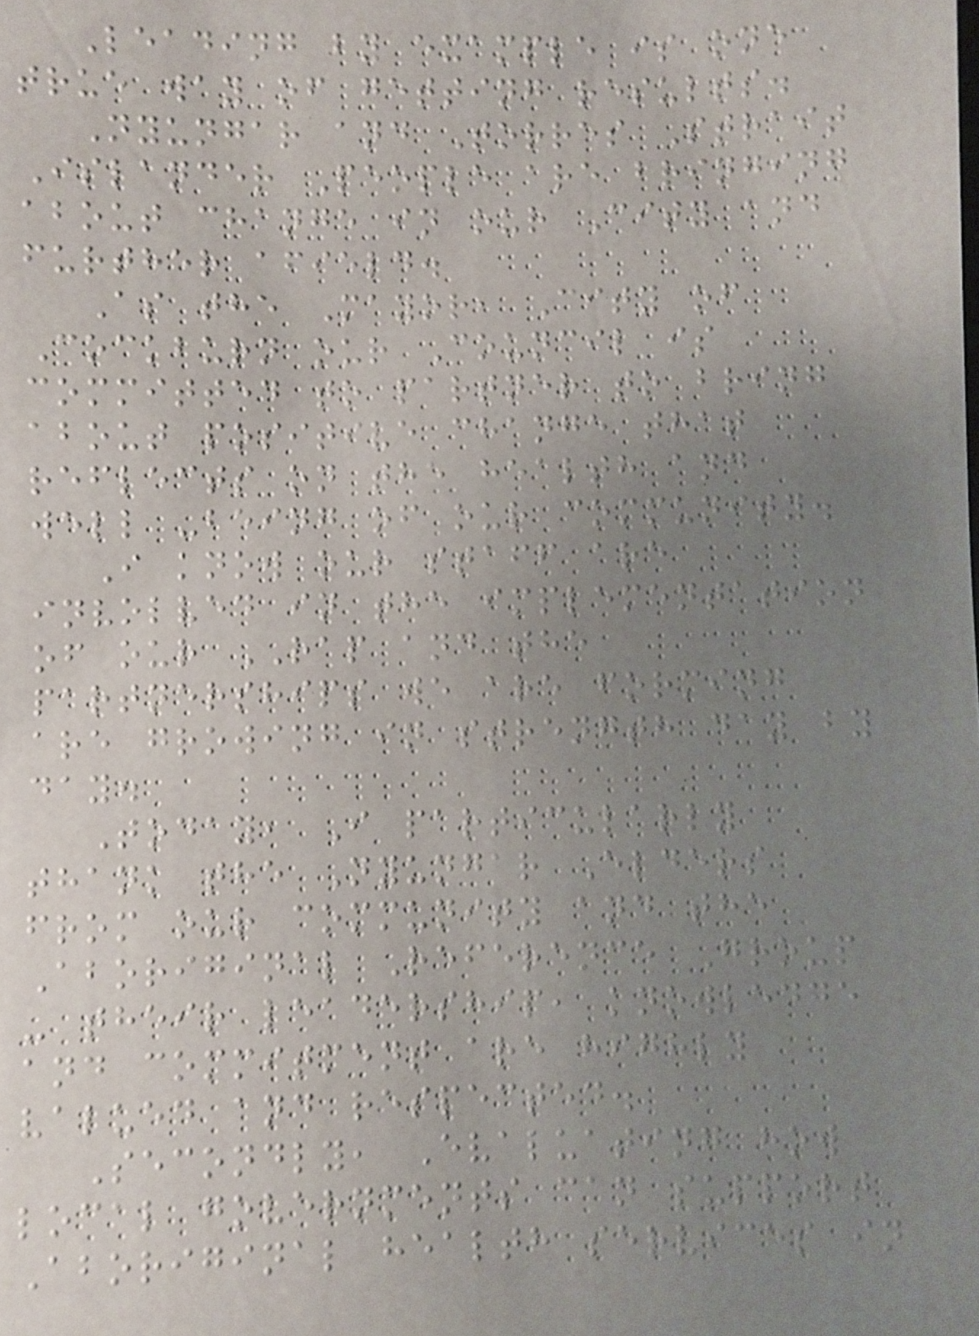Leading by example is one
true way of getting results.
Nyungar and Torres Strait
Islander People are bringing
about change in our City and
further afield.
As the Mayor, City of
Cockburn our Council is
committed to partner to bring
about positive change that
reflects on the health and
well -being of our community.
I know our staff are
involved in the implementation
of our RAP and the
partnerships we are forming
are growing in strength day by
day.
Today, I particularly
thank the Nyungar Elders
from our community and the
Aboriginal Reference Group
- their leadership, knowledge
and commitment are highly
valued and respected.
Secondly, Evaluating how
local governments can support
Aboriginal health services in
